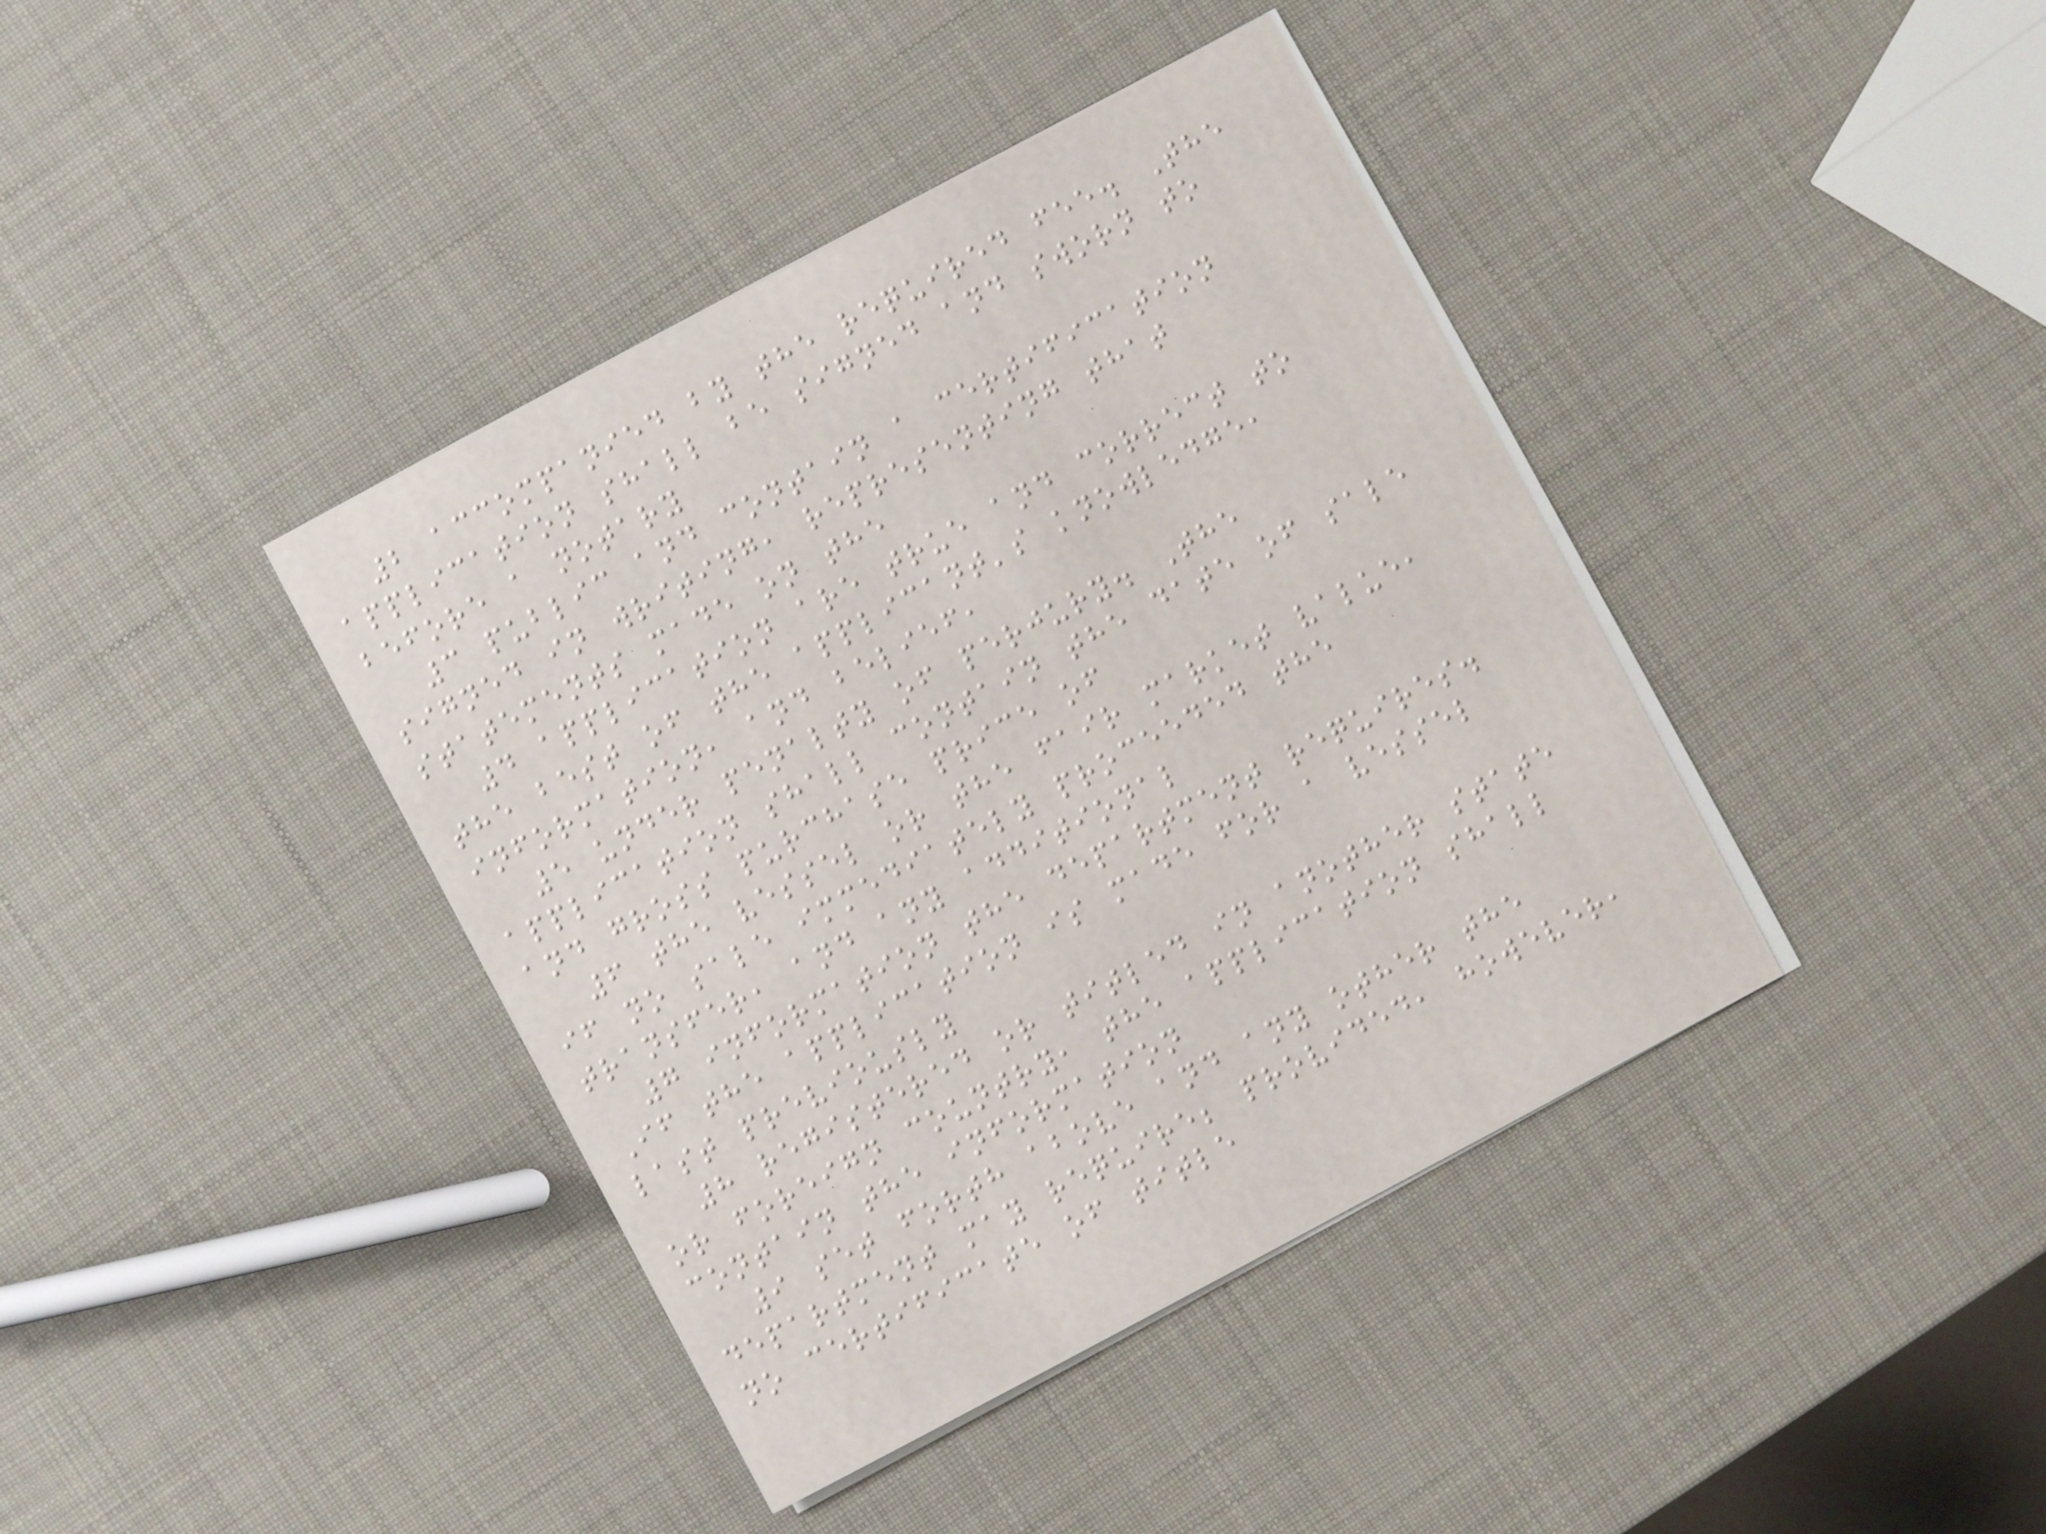2 accompanied by the required fee. The
application shall be signed and sworn to
before a notary
3 public and contain a certification
signed in writing, representing that
statements made on the
4 application are true and correct to
the best of the applicant's knowledge,
information, and belief,
5 under penalty of perjury. The
application shall contain the date of sale
and gross purchase price of
6 the vessel or the fair market value,
if no sale immediately proceeded the
transfer, and any additional
7 information the department requires.
If the application is made for a vessel
last previously
8 registered or titled in another state
or foreign country, the application shall
contain the information
9 set forth above and any other the
department may require; provided, however,
no certificate of title
